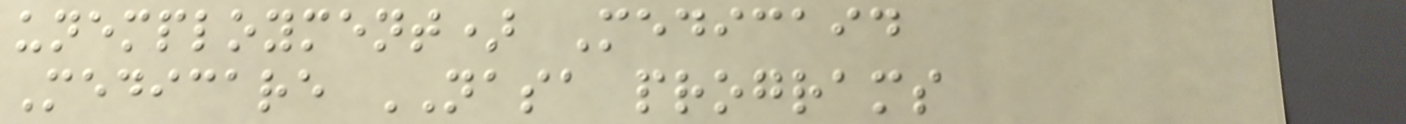unemployment) Medicaid
Medicare NASA programs
